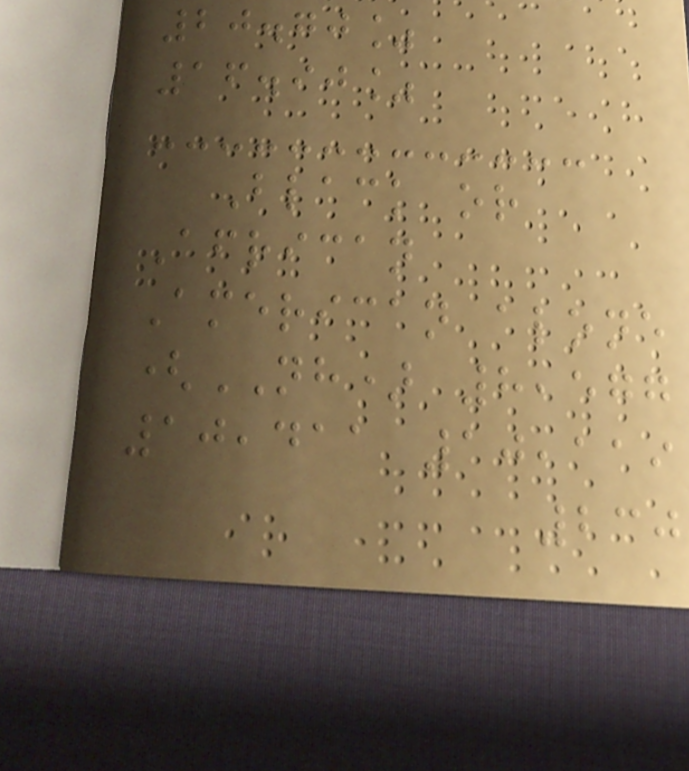20.70%
16.90%
Black or
African
American alone
(NH) 8,577
10,411 10,119
230
